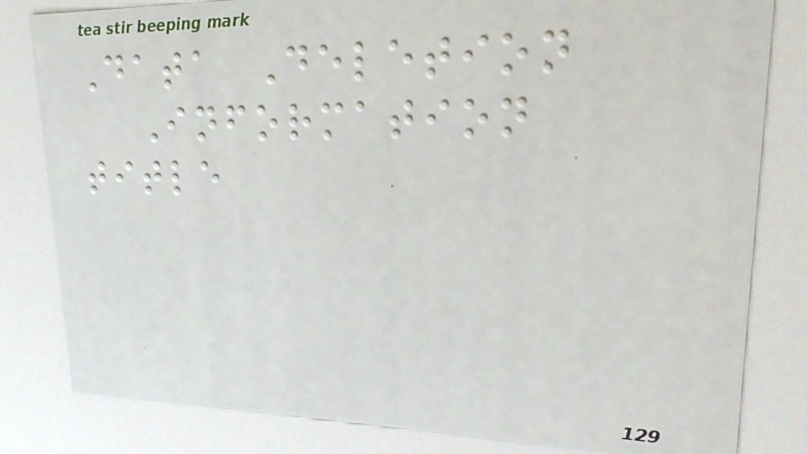Data Deletion
Information
title
